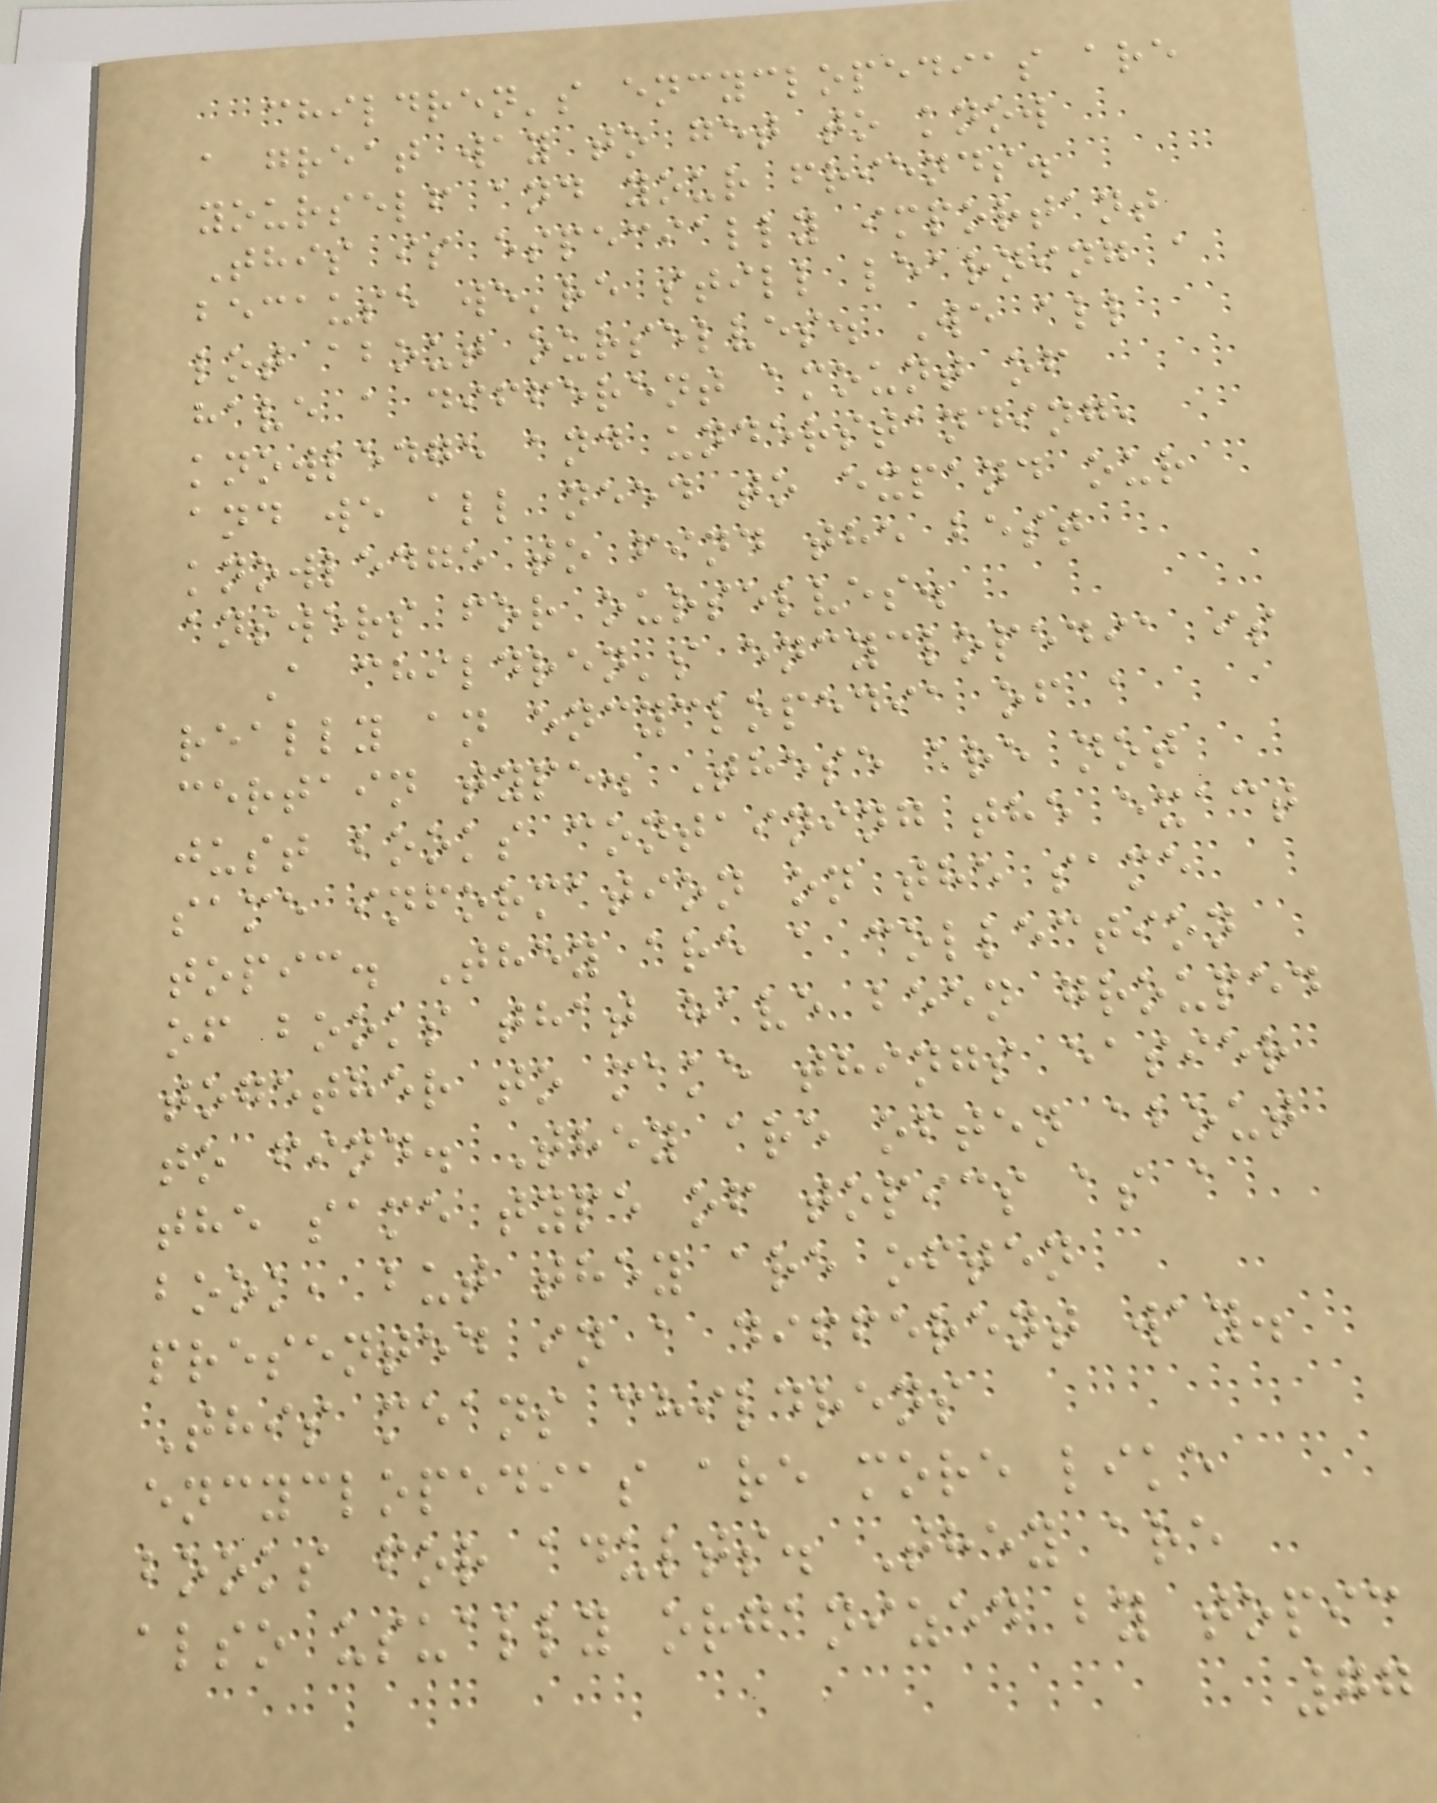children's encyclopedias are
a great way to get to know
yourself and your friends.
This is especially important
because we're still learning a
lot about ourselves. We all
have a different amount of
knowledge and understanding,
and we all need to expand our
knowledge to find the best
answers for ourselves.
A children's encyclopedia is
really an encyclopedia of a
certain type. These are not
just books containing the exact
same information on the same
topic. They are a collection
of books that have been grouped
together to make things easier
to find. They are often about
the same type of topics as a
book, but they are often
presented in a different way.
This means childrens
encyclopedias are more like
books for adults. They are
also usually organized by topic
77
